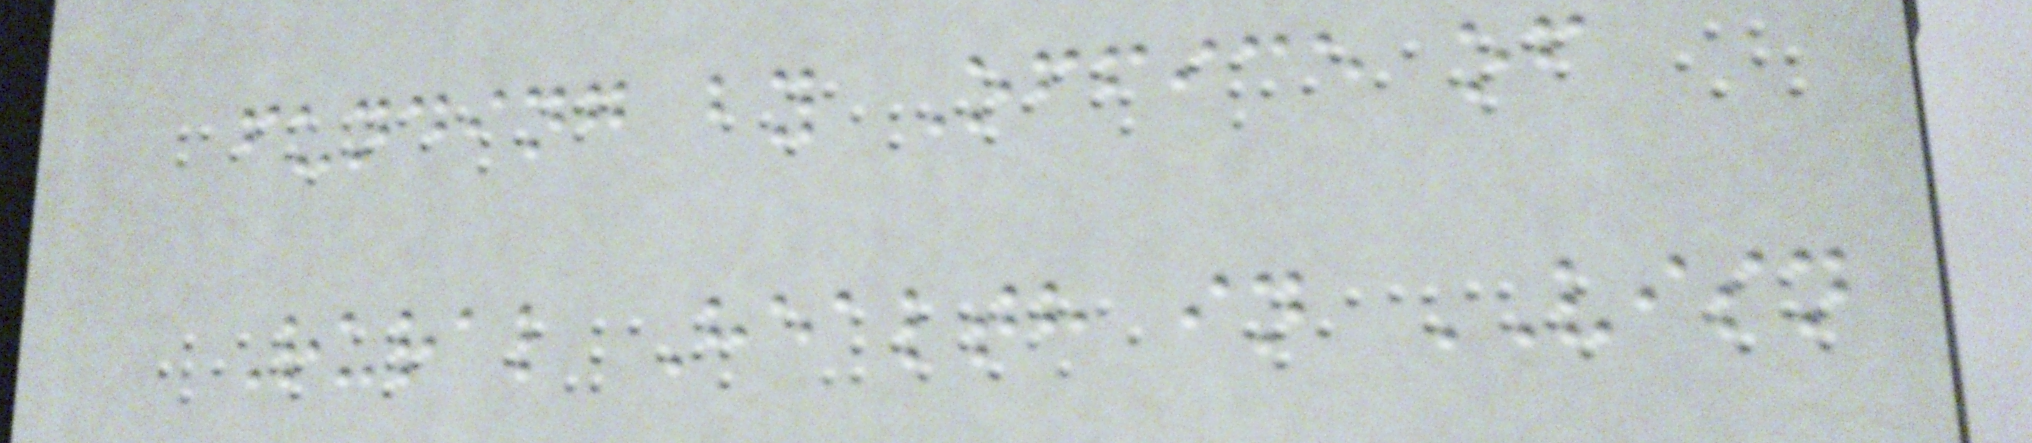funding by Office of
Rural Health in VISN
